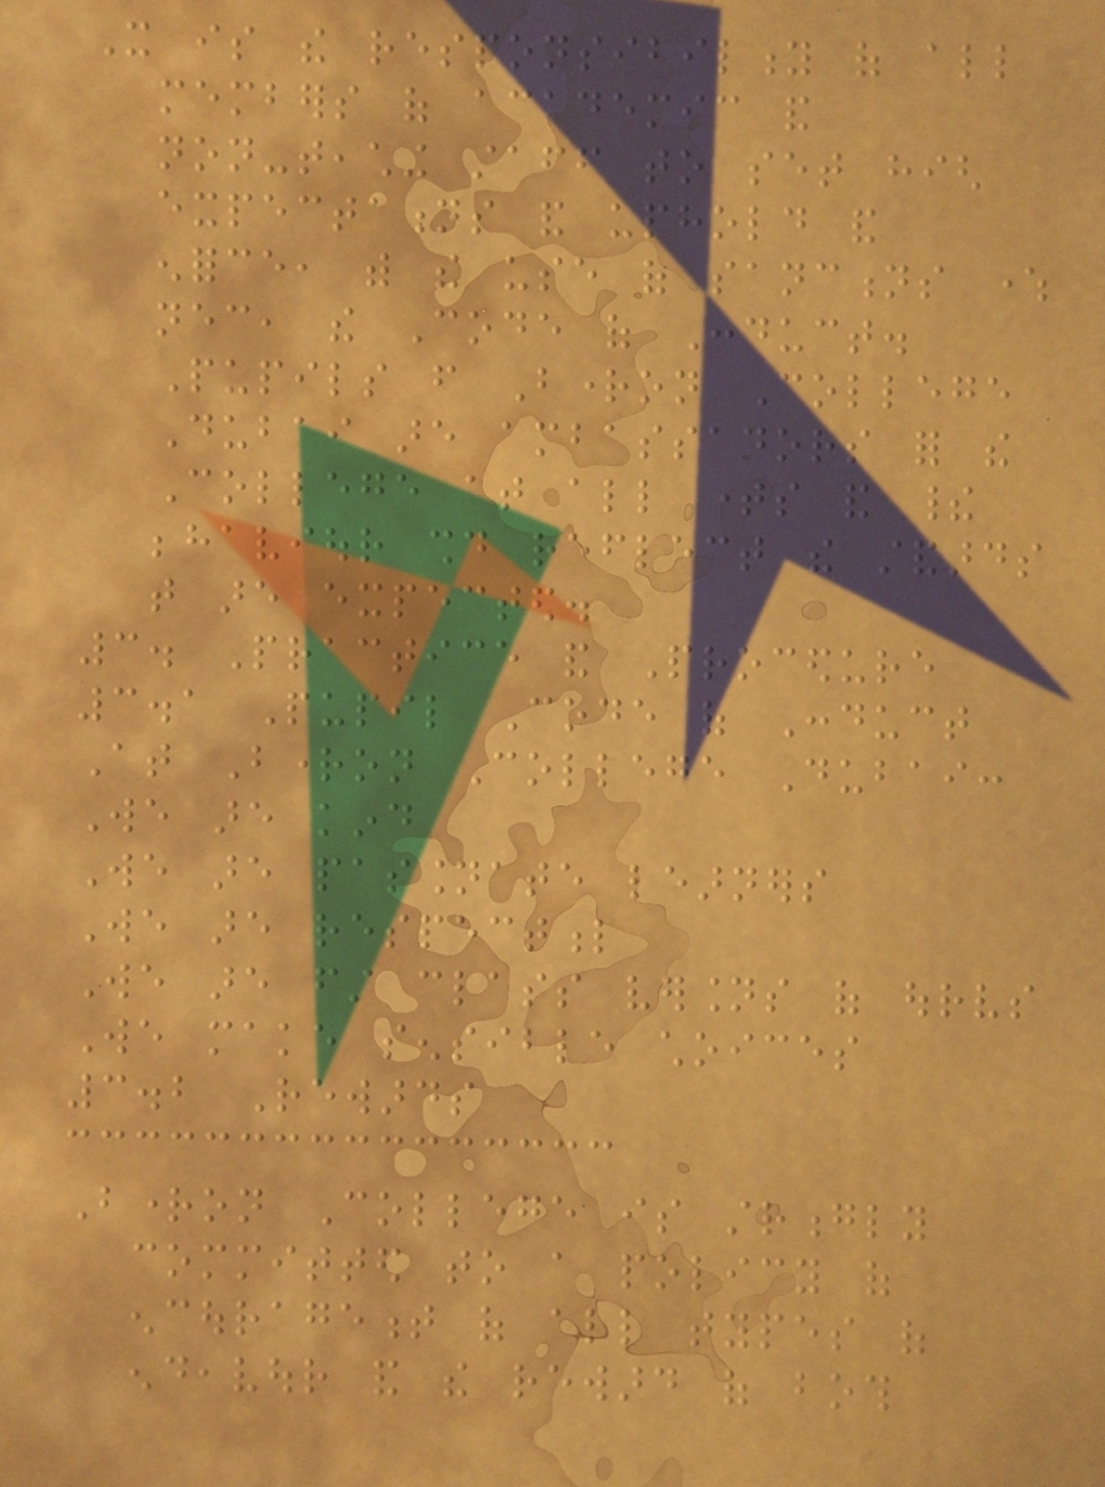It is the responsibility of all
members of academic and
non-teaching staff to set high
expectations and uphold and
enforce, with the use of sanctions where
necessary, the Code of Conduct.
Pupils from Brighton College
Dubai are ambassadors for the
College at all times and their
behaviour should reflect the standards
that are expected.
3. Practice and Procedure
3.1 Pupil Code of Conduct
At Brighton College Dubai:
We are kind
We are passionate learners
We are respectful
We are first class versions of ourselves
We make sensible choices
3.2 Rewards
Brighton College is strongly
committed to a policy of
encouragement of all types of
endeavour and the reward of both
